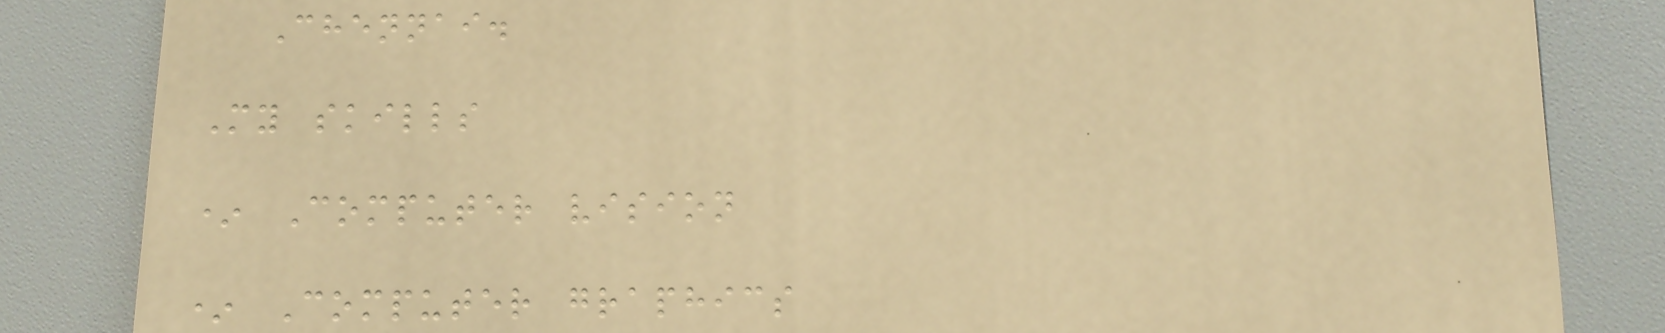Chennai.
My skills
* Computer vision
* Computer graphics
